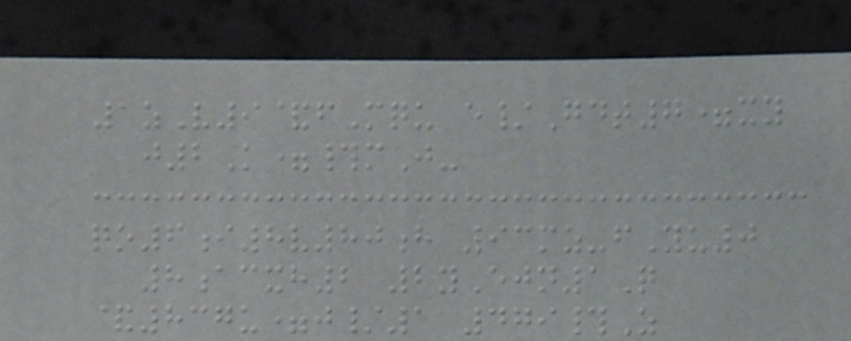1zV9&fMqu e/Gdt7=xy
j2K=#mJ-
qo6i8v80h 93mz-fYu0
8acxh2 2yEjn1Q
&837u=j/1 479#Z
